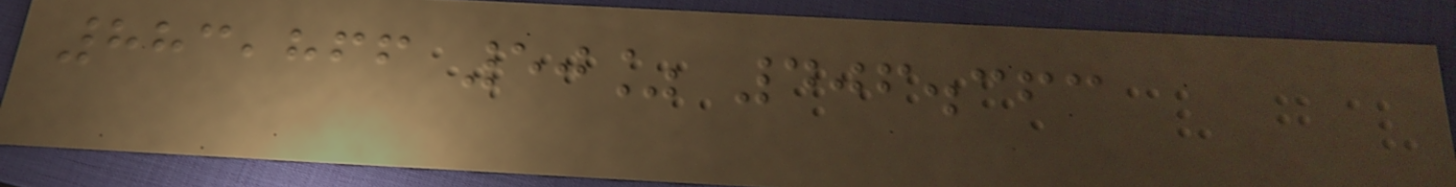883,866 50% 406.363
